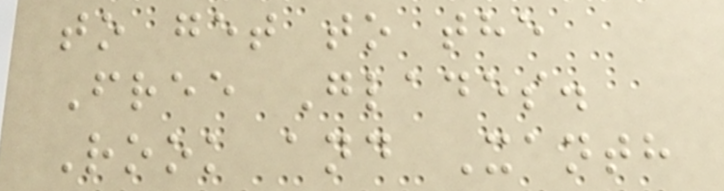to get to the
Free Glades.
Rook and Xanth
